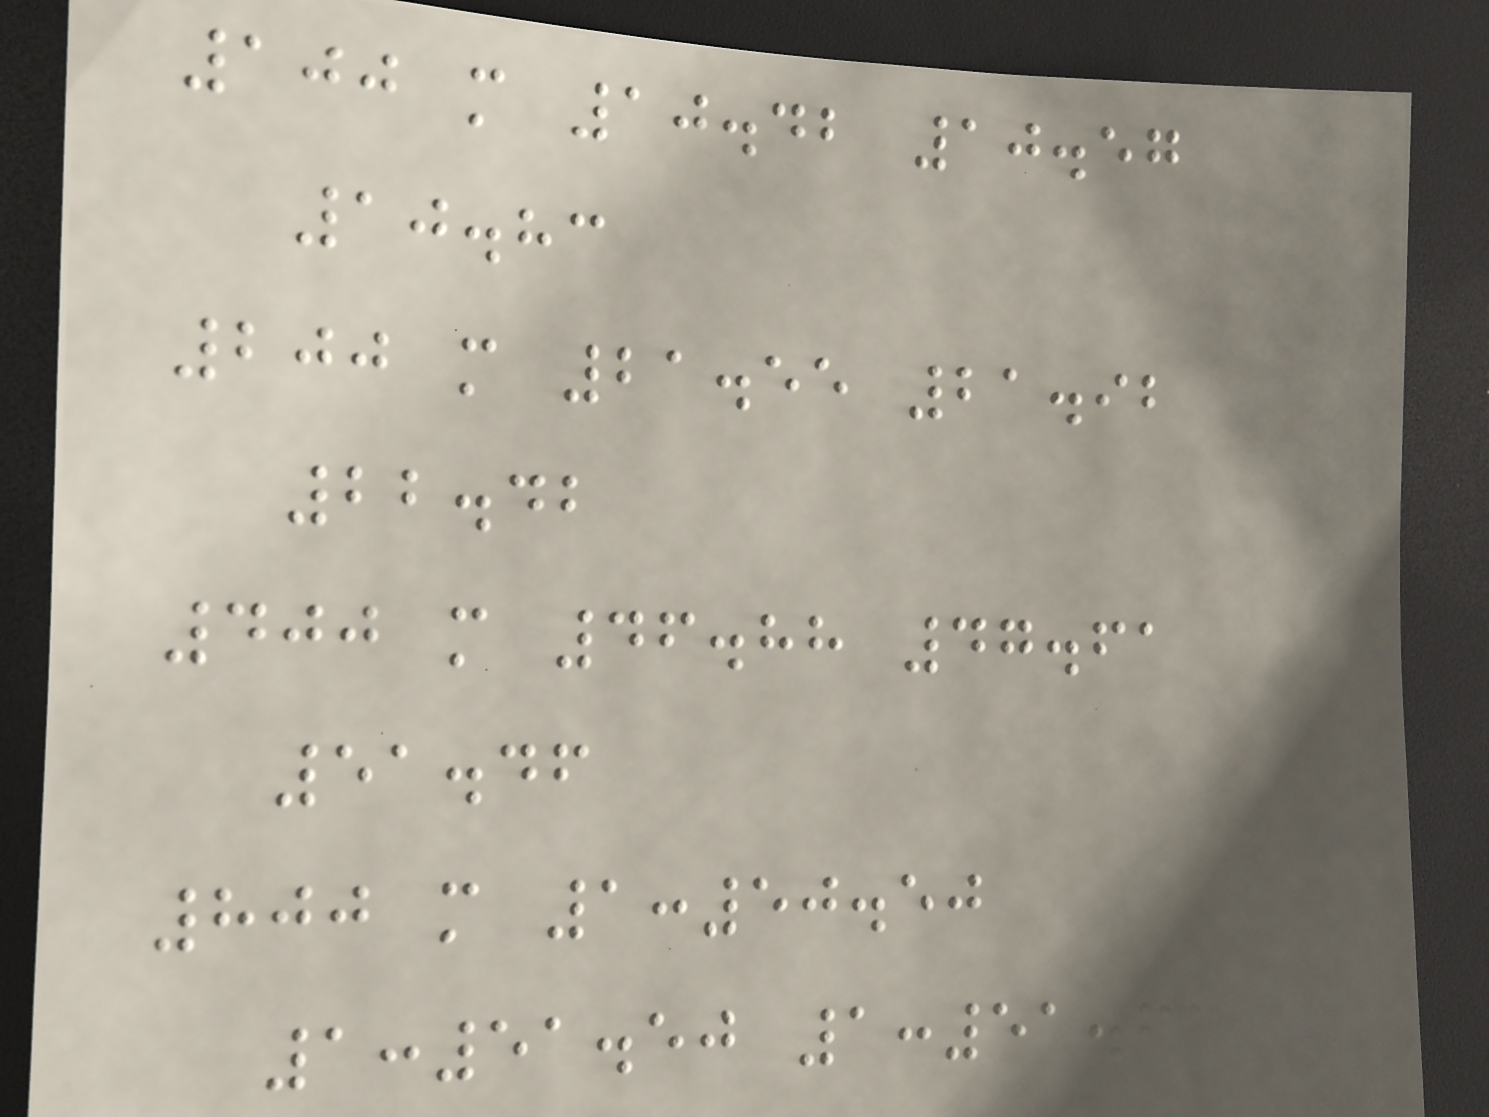100 m 10.42 10.57
10.83
200 m 21.55 21.92
22.42
400 m 46.88 47.61
51.46
800 m 1:50.50
1:51.50 1:51.63
